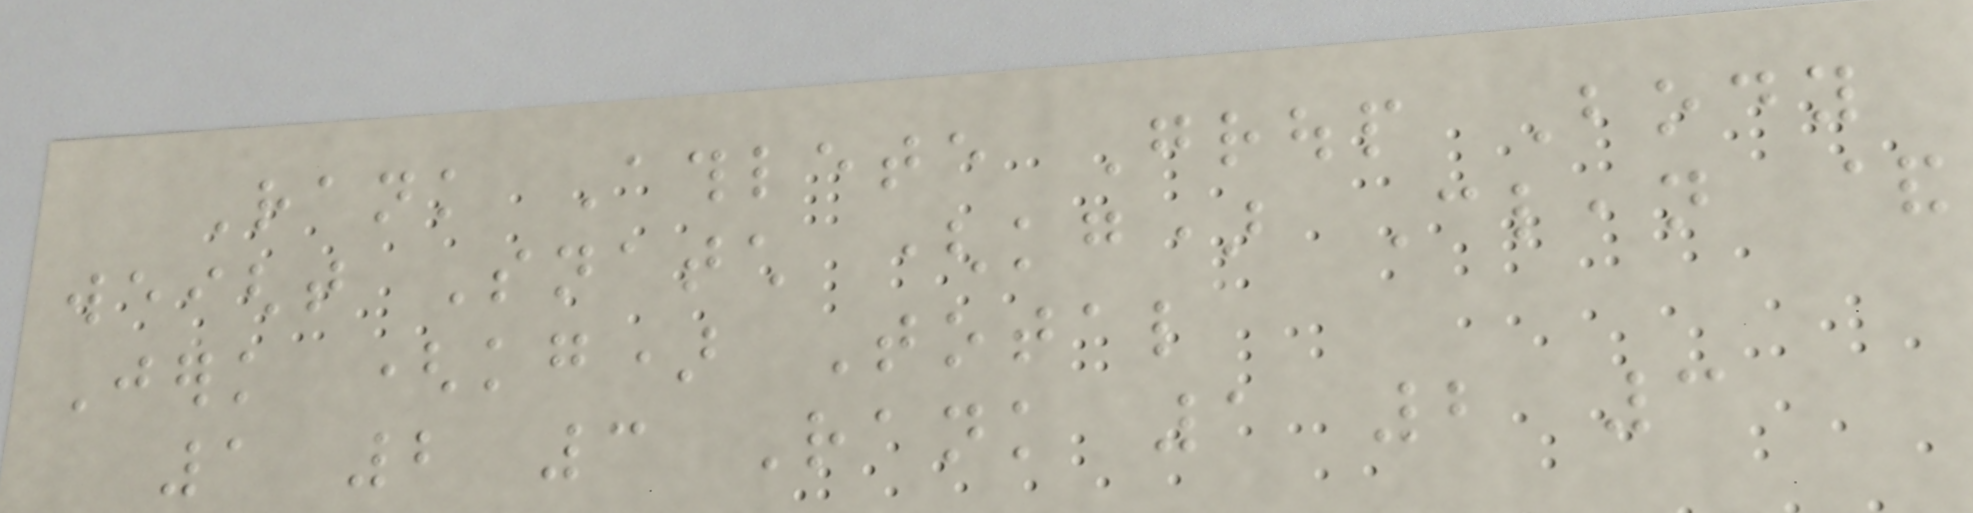Rank Athlete Group Body
weight Snatch (kg) Clean &
Jerk (kg) Total
1 2 3 Rank 1 2 3
